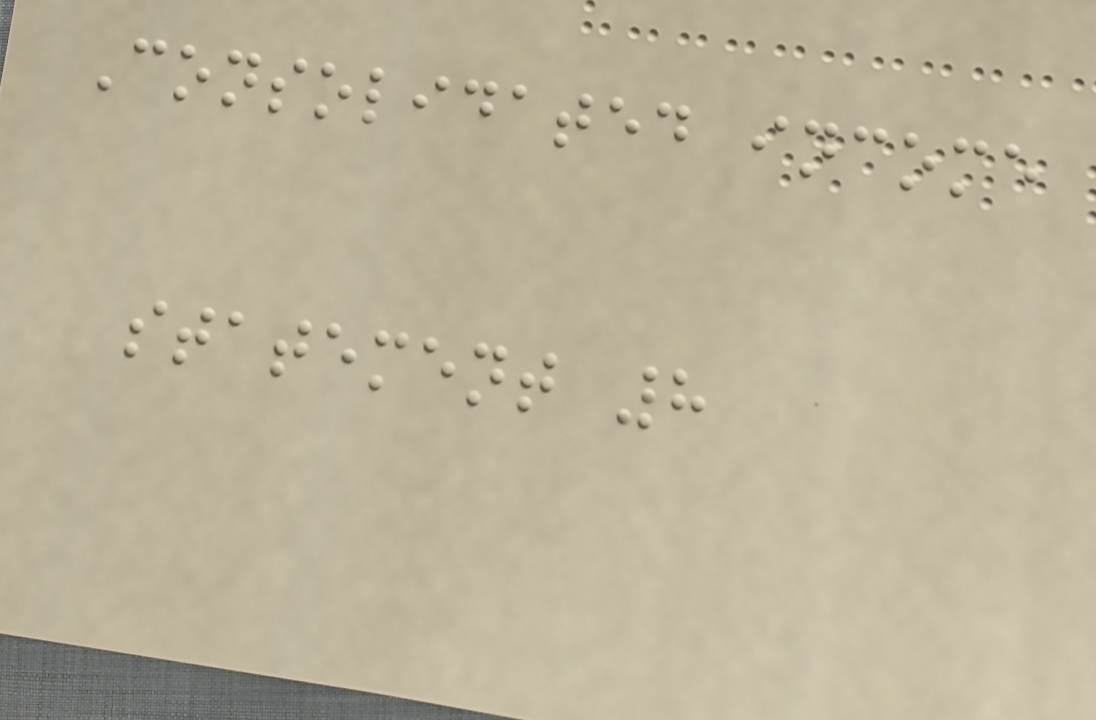Consolidated income
statement 8
